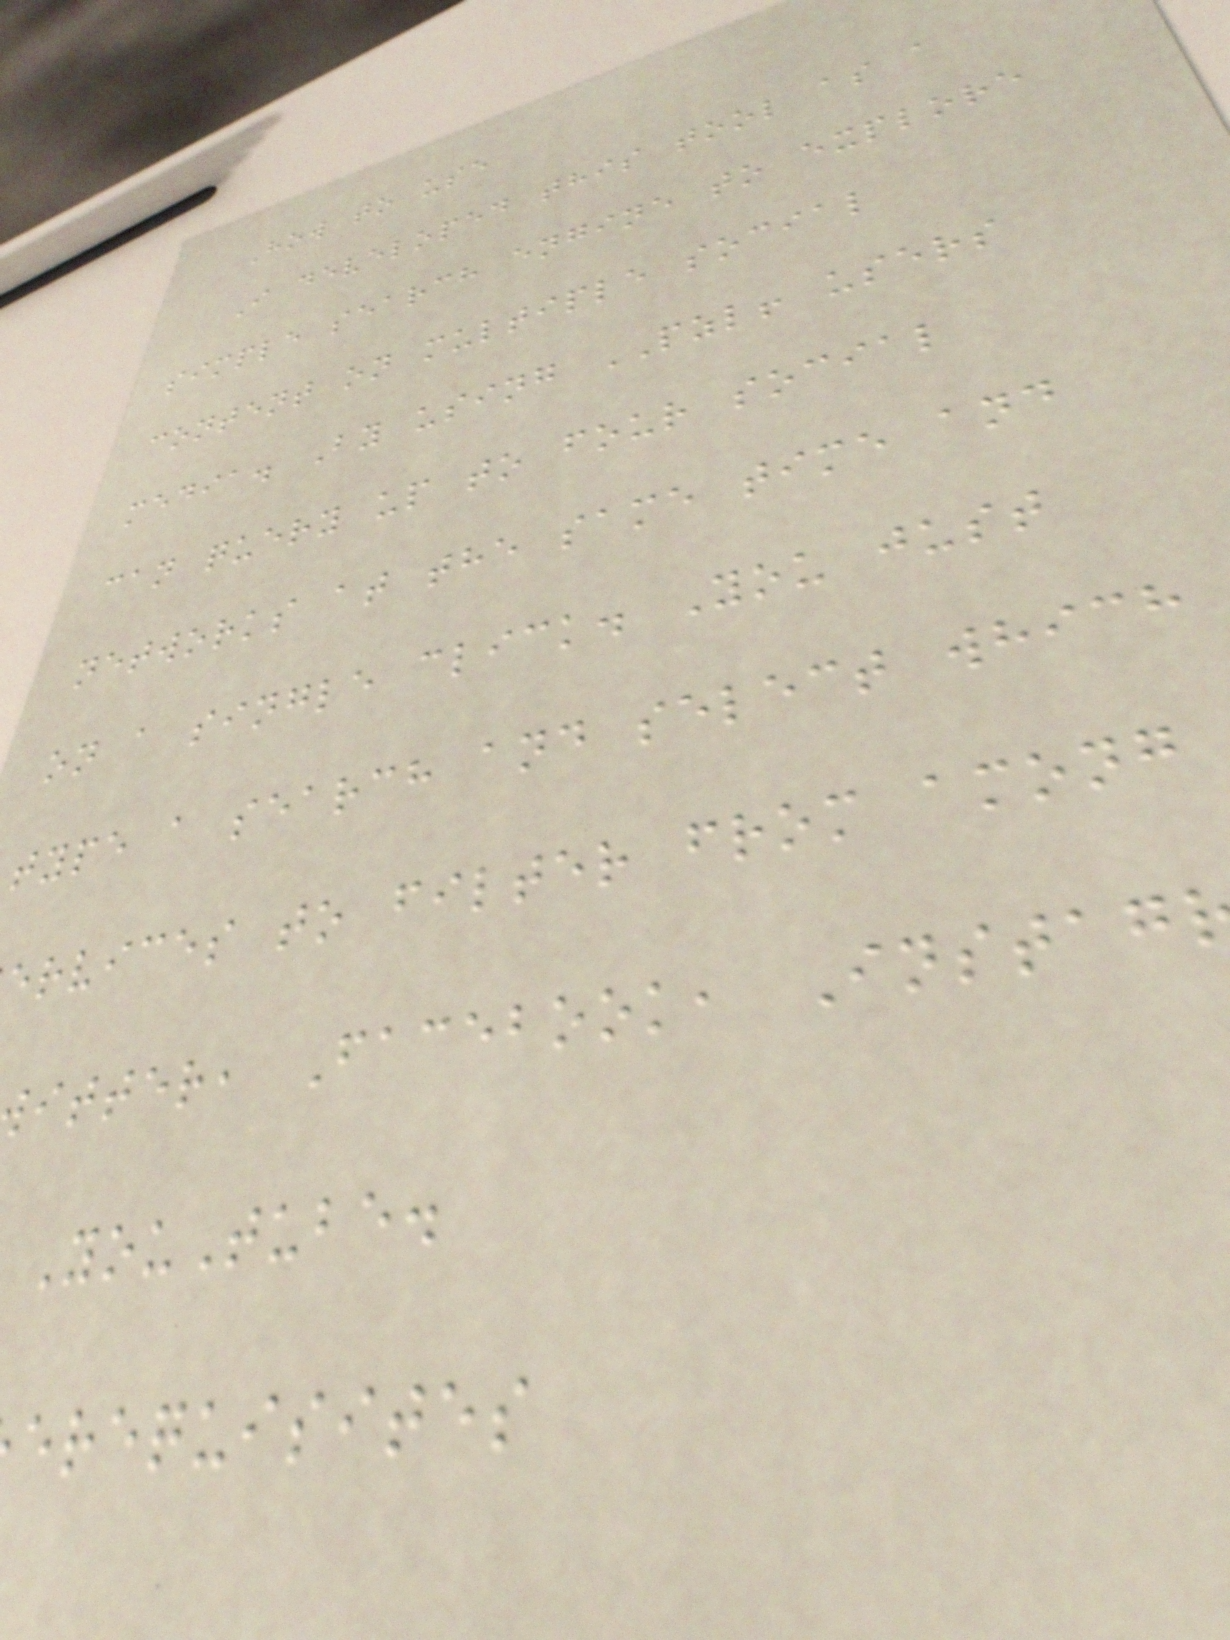How to use
I developed this tool as a
simple search engine to explore
content on multiple social
media. By using PZL! users
can query up to four social
networks at the same time and
on a single click. You just
type a search and select which
ervices to filter from among
itter, Facebook, Instag
YouTube.
erequisites
